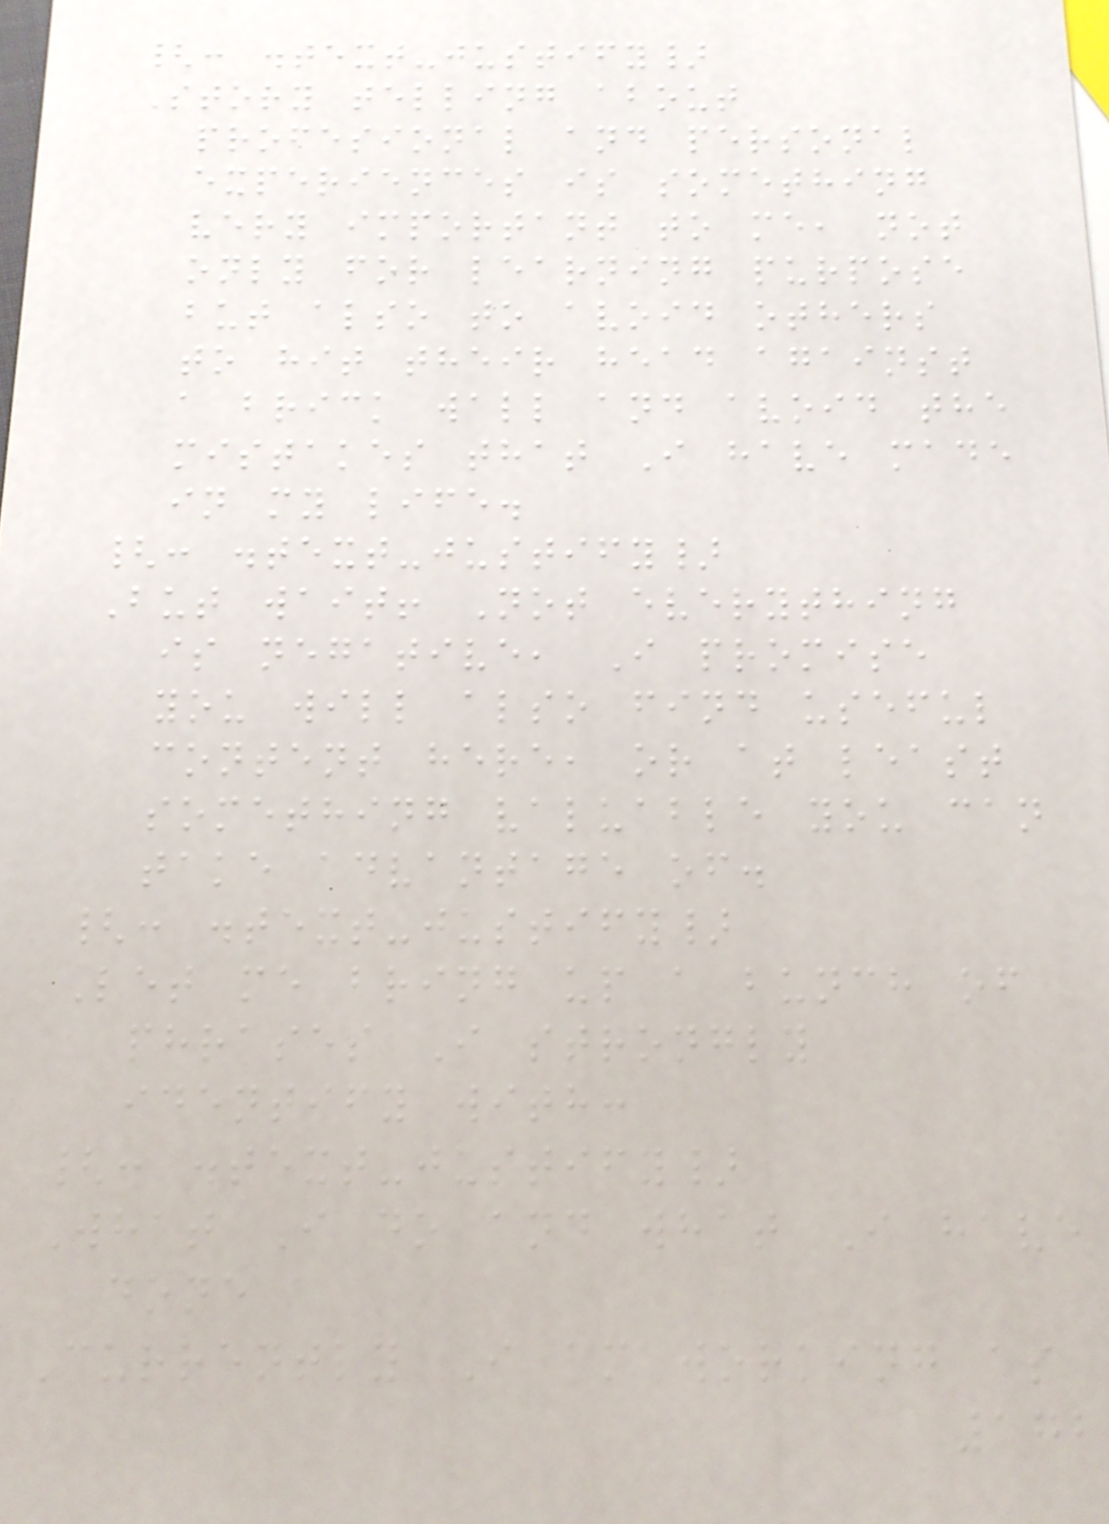{: .text-justify}
Story telling about
profesional and personal
experiences is something
very important to me, not
only for learning purpose
but also to avoid others
to hit their head against
a brick wall and avoid the
mistakes that I have made
in my life.
{: .text-justify}
But wait! Not everything
is negative, I promise
you will also find useful
content here, or at least
something valuable you can
take advantage of.
{: .text-justify}
Let me bring up a bunch of
phrases I strongly
identify with:
{: .text-justify}
What I do and what I have
done
Currently I am working as
172
